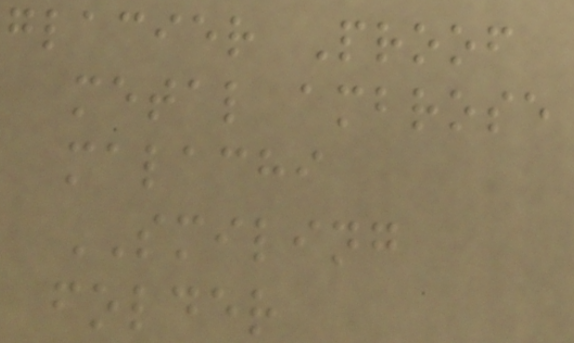glacier Proof
metal ambrose
malachi
SMILING
folder
